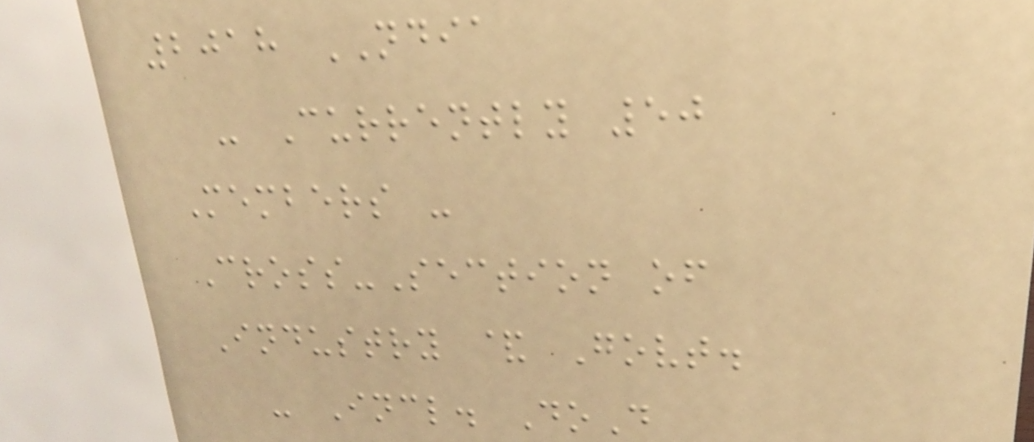2018 NDIA
- Currently 50
Members -
Cross-Section of
Industry & Govt.
- Incl. DoD
